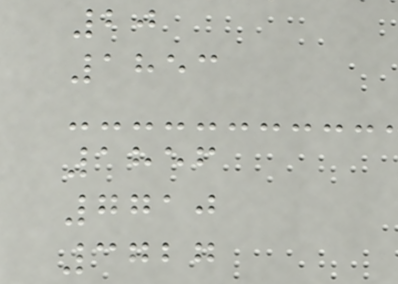20
1853
1856
7710
3727
